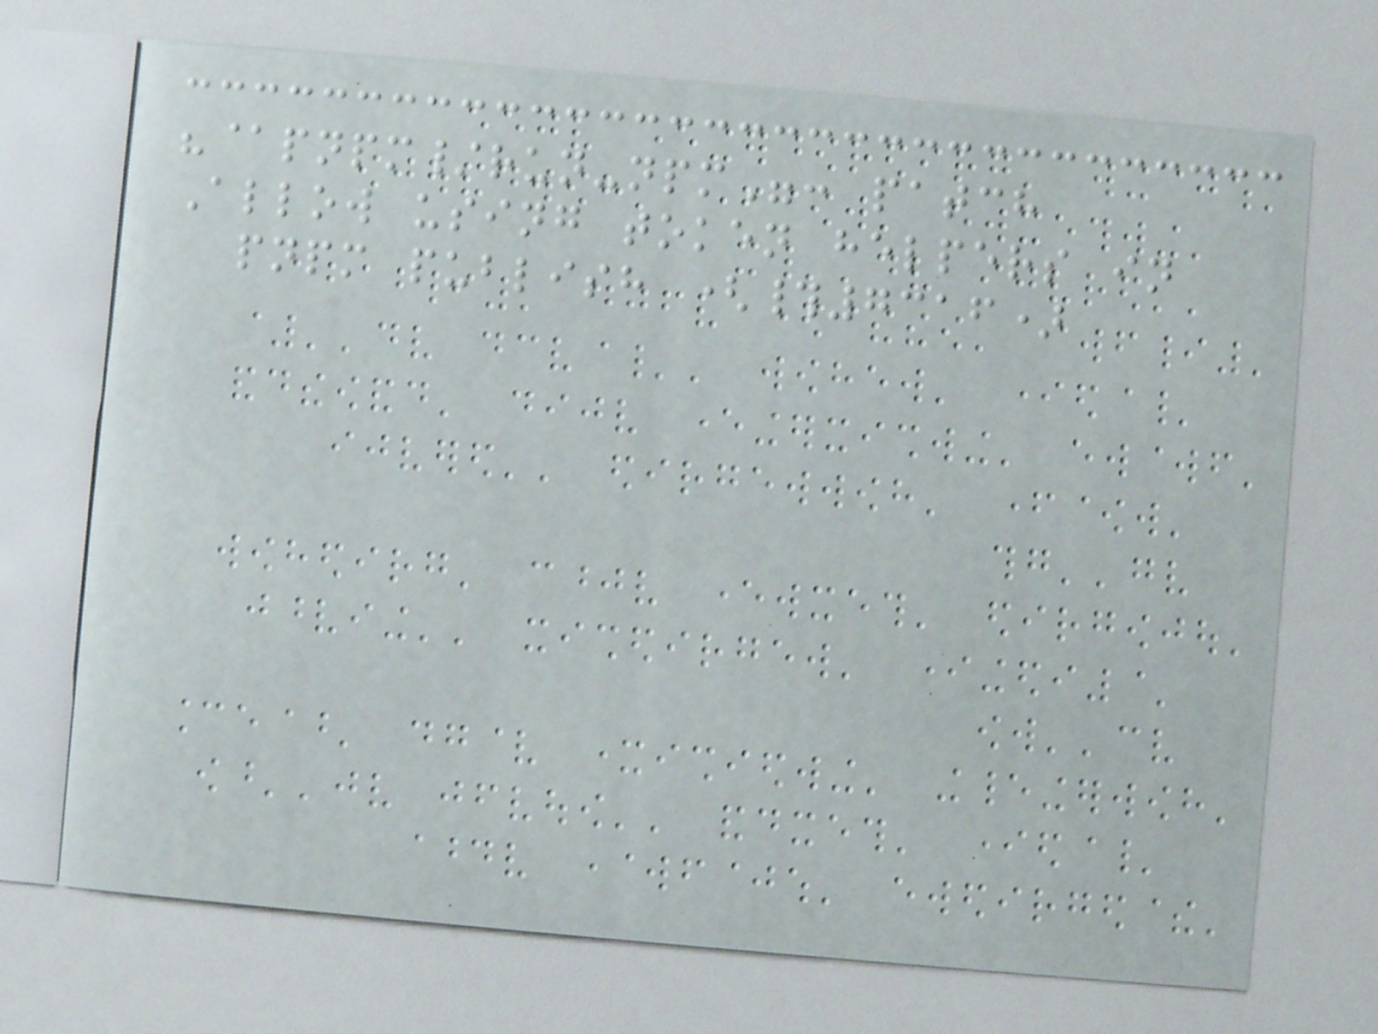"@pnpm/run-npm": patch
Allow using token helpers in
pnpm publish (#7316)
